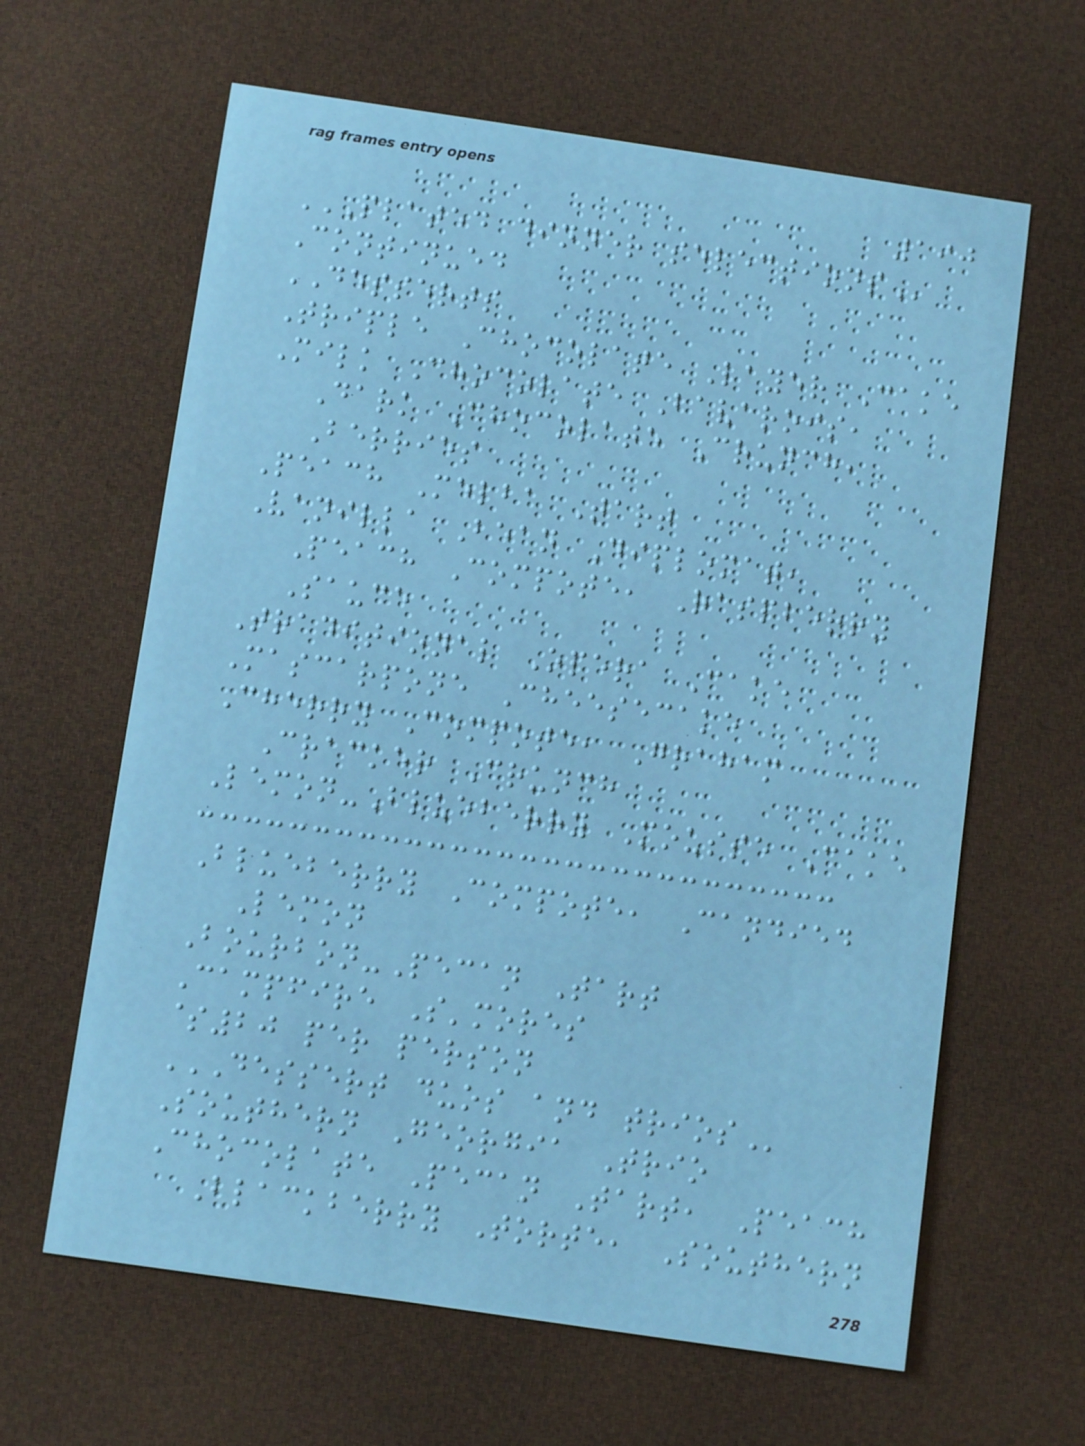190
PLATED DINNER SELECTIONS
Continued
DESSERTS
Triple Chocolate Layer Cake
Milk Chocolate Bavarois,
Dark Chocolate Crunch,
Berries
Peach Melba Tart
Vanilla Bean Diplomat,
Peach Compote, Raspberry
Sauce
Traditional Opera Cake
Mascarpone Cheesecake
Cherry Compote, Graham
Cracker Crunch
Lemon-Blueberry Mousse Cake
Blueberry Compote, Candied
Lemon
Bourbon-Pecan Tart
Campfire S'mores
$20 per person
DESSERT DUOS AND TRIOS
Southern Georgia Trio
Chocolate Pecan Tart, Peach
Blackberry Torte, Southern
